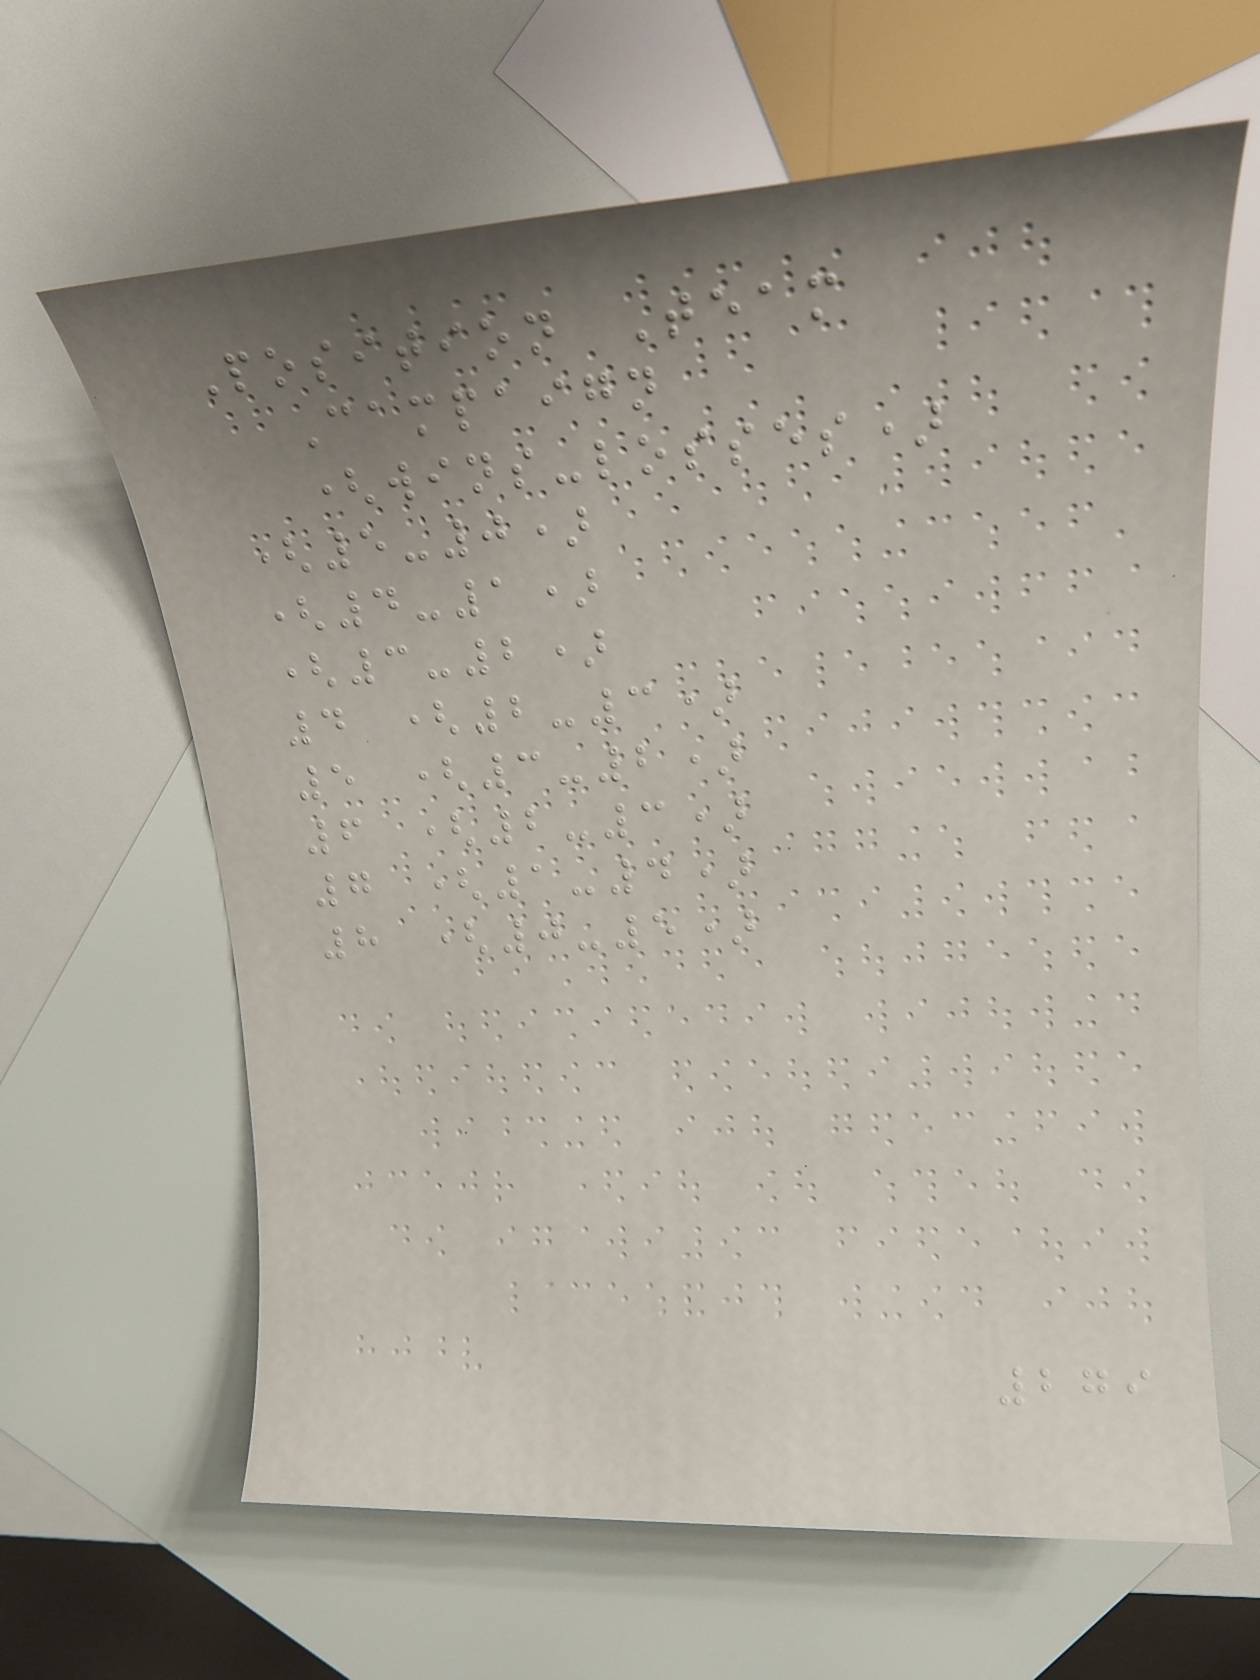Position Team
Campaign
(wins-losses)
(5-0)
(4-1)
(3-2)
4 (2-3)
5 (3-2)
6 (2-3)
7 (1-4)
8 (0-5)
279
